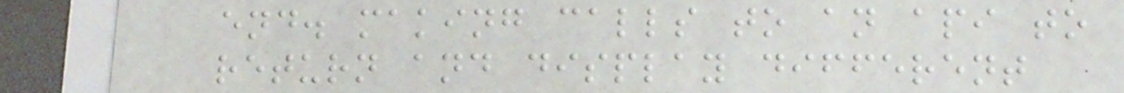end. making calls to an api to
return and display different
